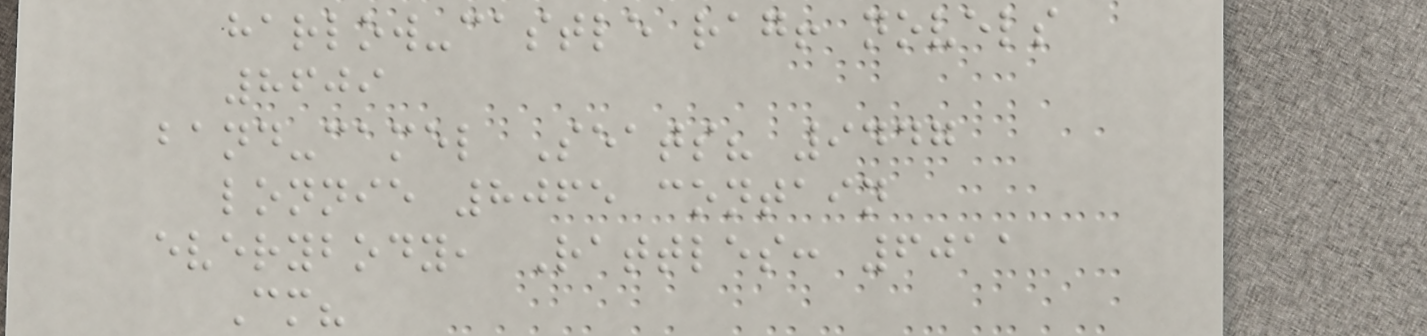harlow-castle rag! novels
8609
band-camel Seats? 9447
lonnie 8065 contain
everybody, Rattles: 6011
Cm?
